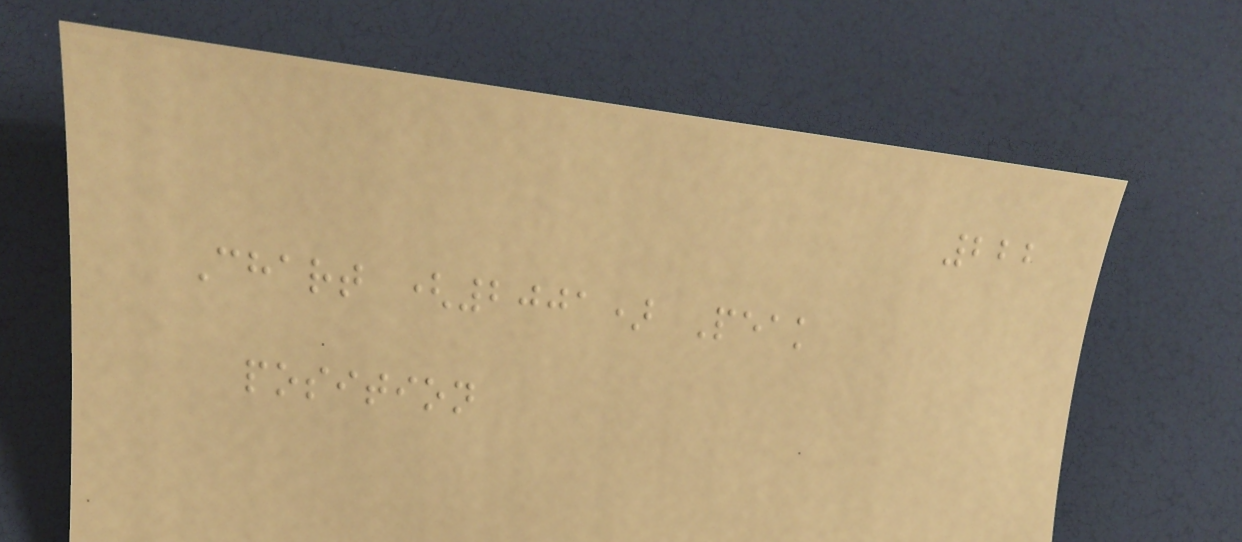222
Chart (2001) Peak
position
